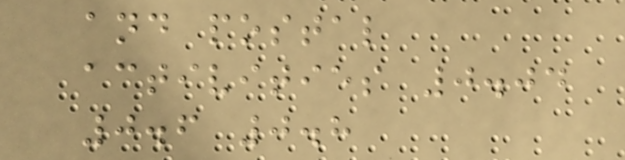and postal
activities 0.04
0.6 0.8
